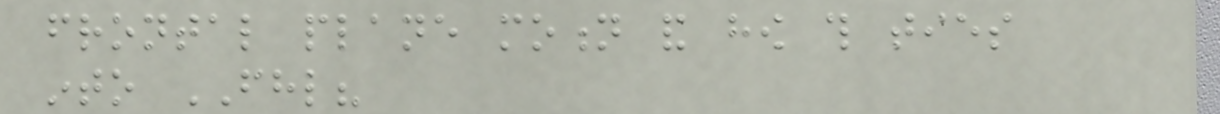frontal plane motion and how this ties
into FHL?
